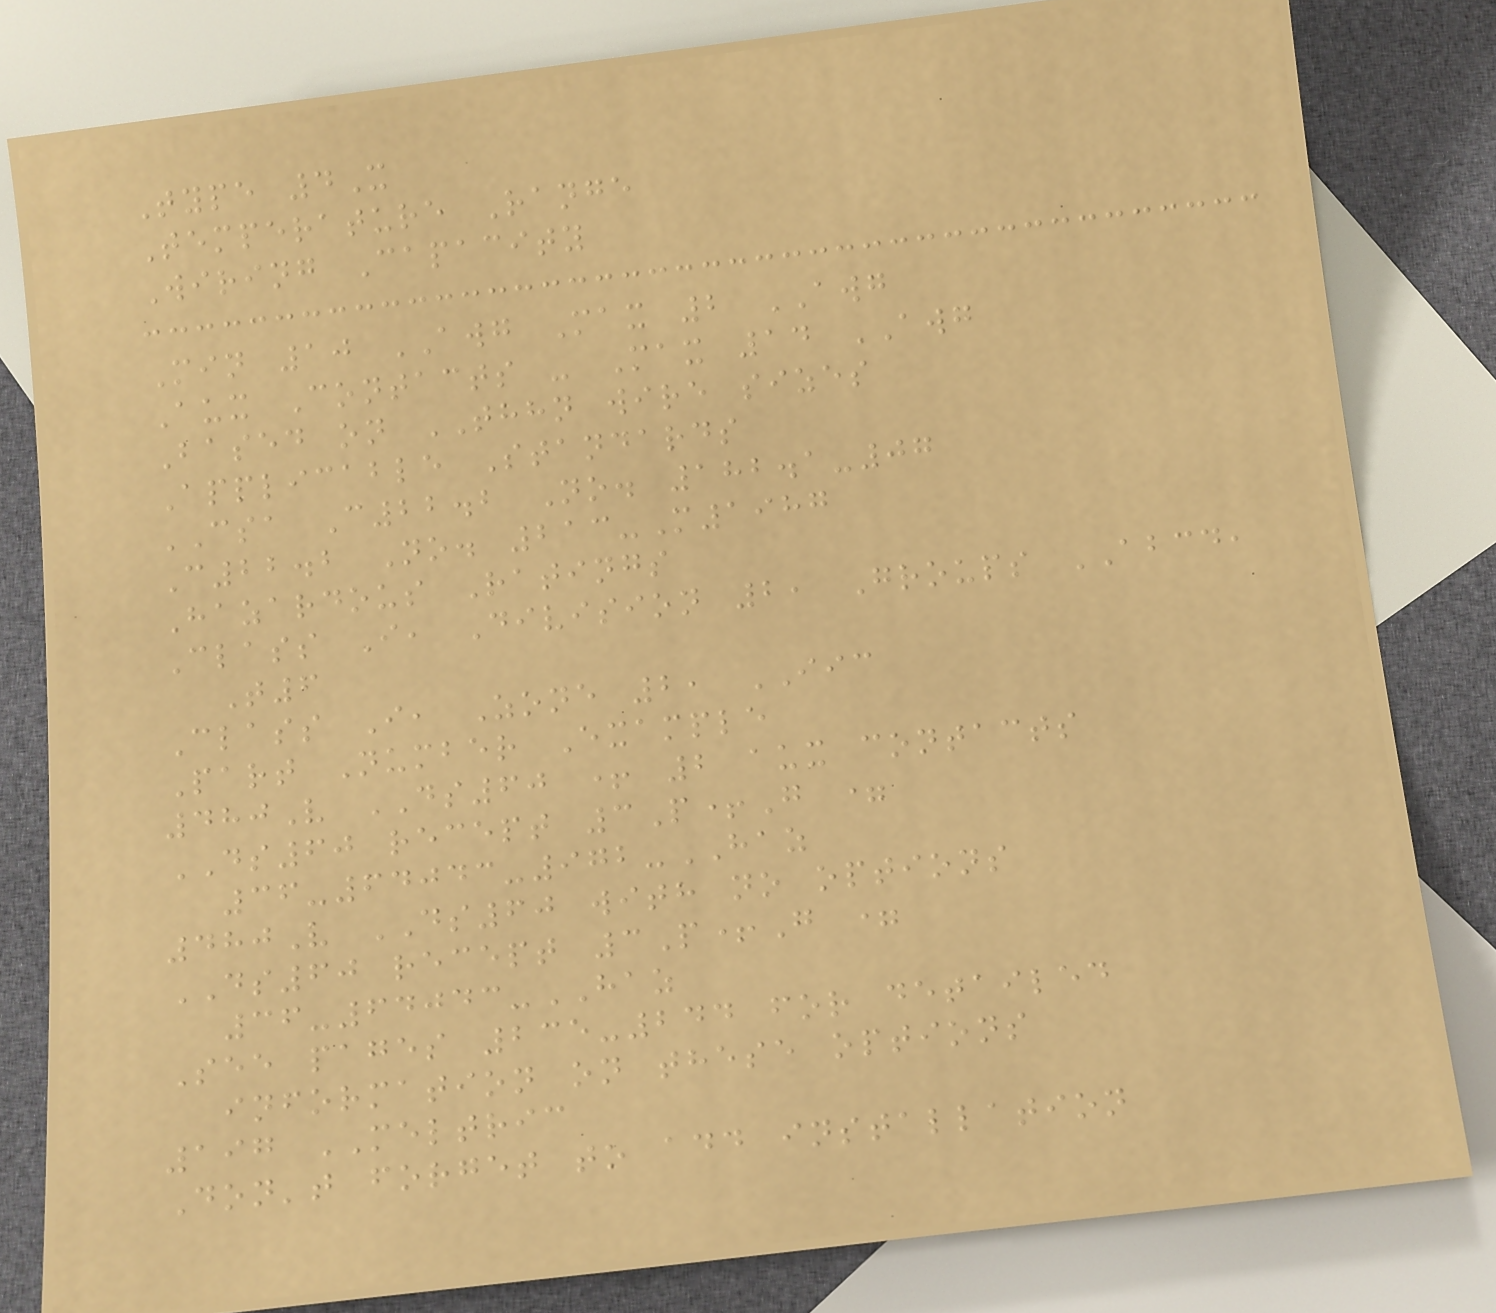Type 4X
Temperature Range
Wiring Capacity
Min 10 AWG Max 2 AWG
Aux Contacts - Max 14 AWG
Based on THHN wire sizes
Applicable Standards
CSA C22.2 No. 182.1-07
C22.2 No. 213-M1987
Hazardous Ratings
Class I, Division 2, Groups ABCD,
T6
Class I, Zone 2, IIC
Part Number Example
480V DS60 + 2 aux contacts
DS60 recept 3P+G =
36-64043-972-HAZ
480V DS60 with no options
DS60 recept 3P+G =
36-64043-HAZ
See pages 235-244 for detailed
information on these options
197 MELTRIC
Don't forget to add installation
